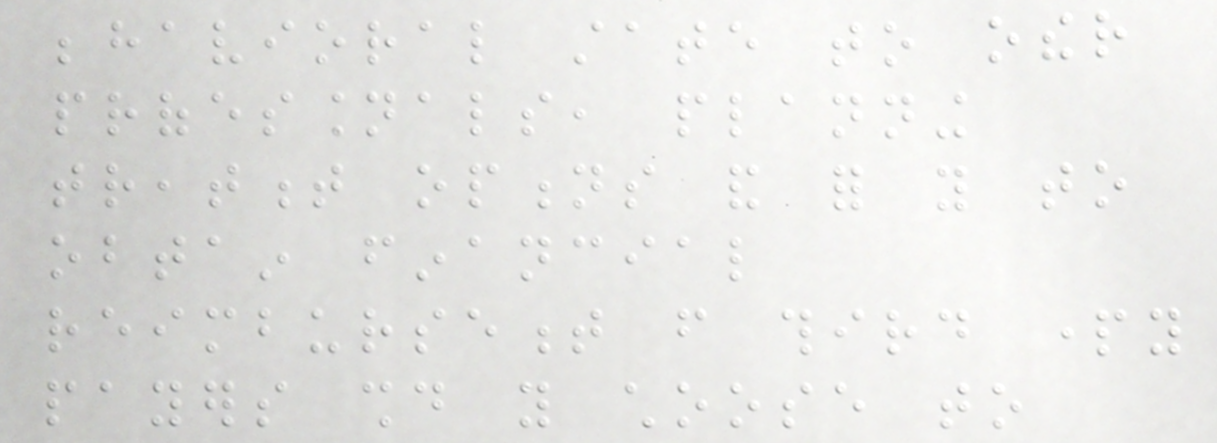behavioral state to other
professionals, planning
treatment options and for you to
obtain financial
reimbursement from third party
payers should you choose to
